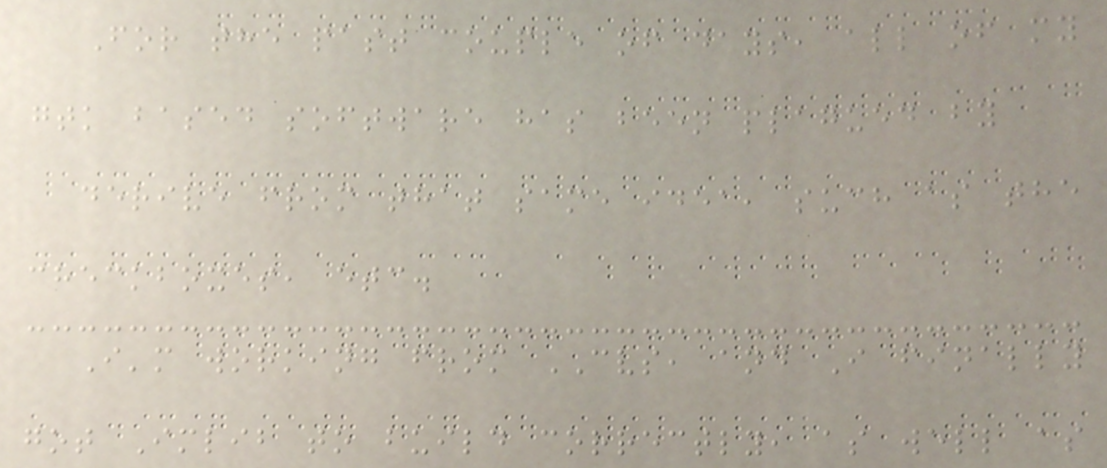For the past couple of days, all of my
gtk based software has been plagued by
derive from that same idea, such as the
checkboxes, etc.
I'm working from CVS, and I finally
got Imlib to build correctly, as well as
